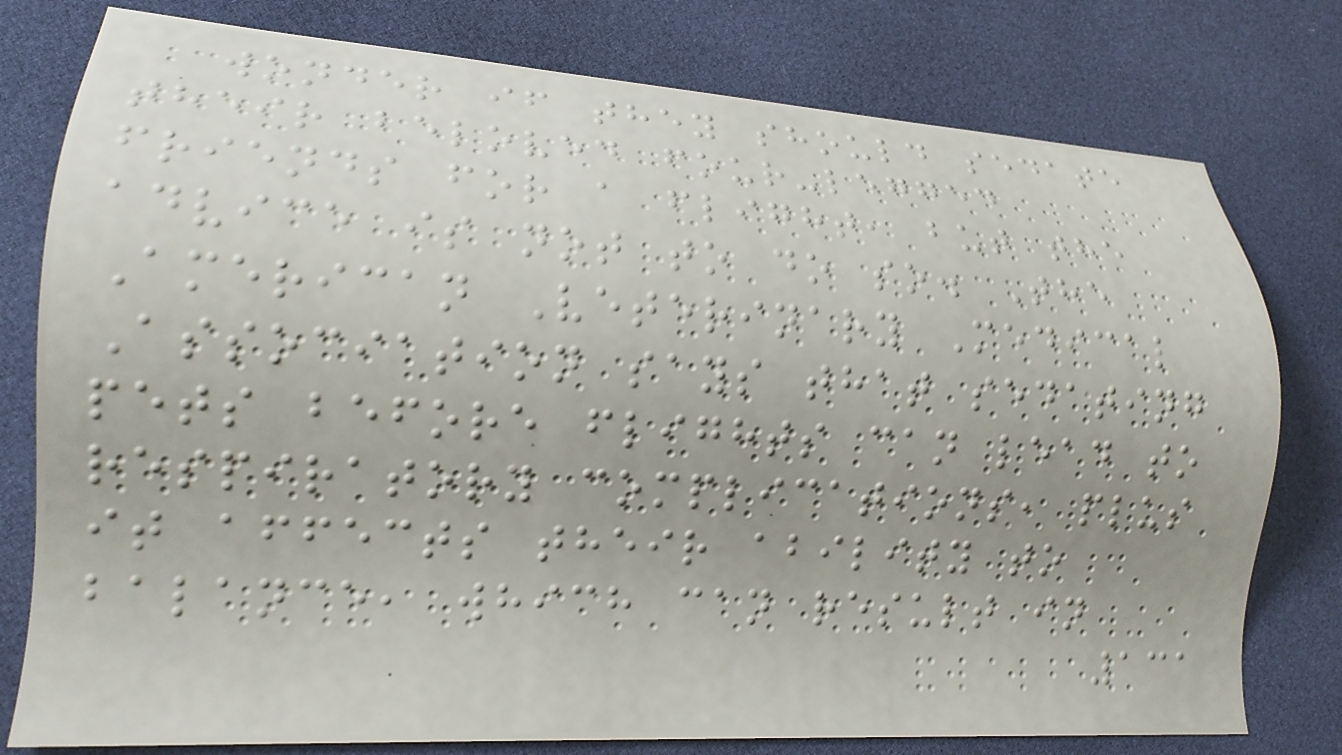wonder if they should sedate
their beloved four-legged
friends for a flight, but the
advice is not to do so. The
American Veterinary Medical
Association says that sedating
pets before flights can lead to
respiratory complications, plus
it affects their ability to
balance, which can result in
131
